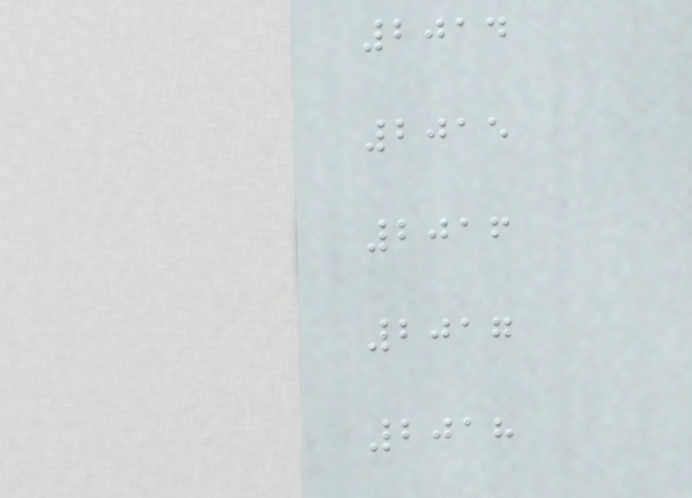2014
2015
2016
2017
2018
